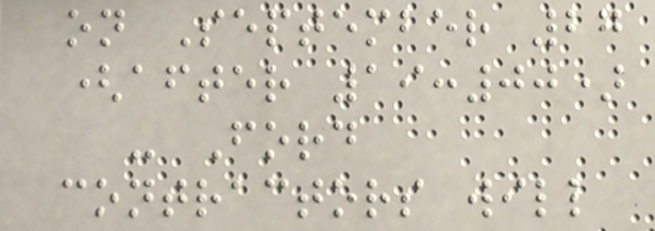on September 27
(after 19:00)
- Ford
contractors will
